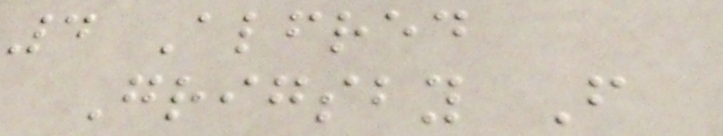4 Alfred
Grigsby F
